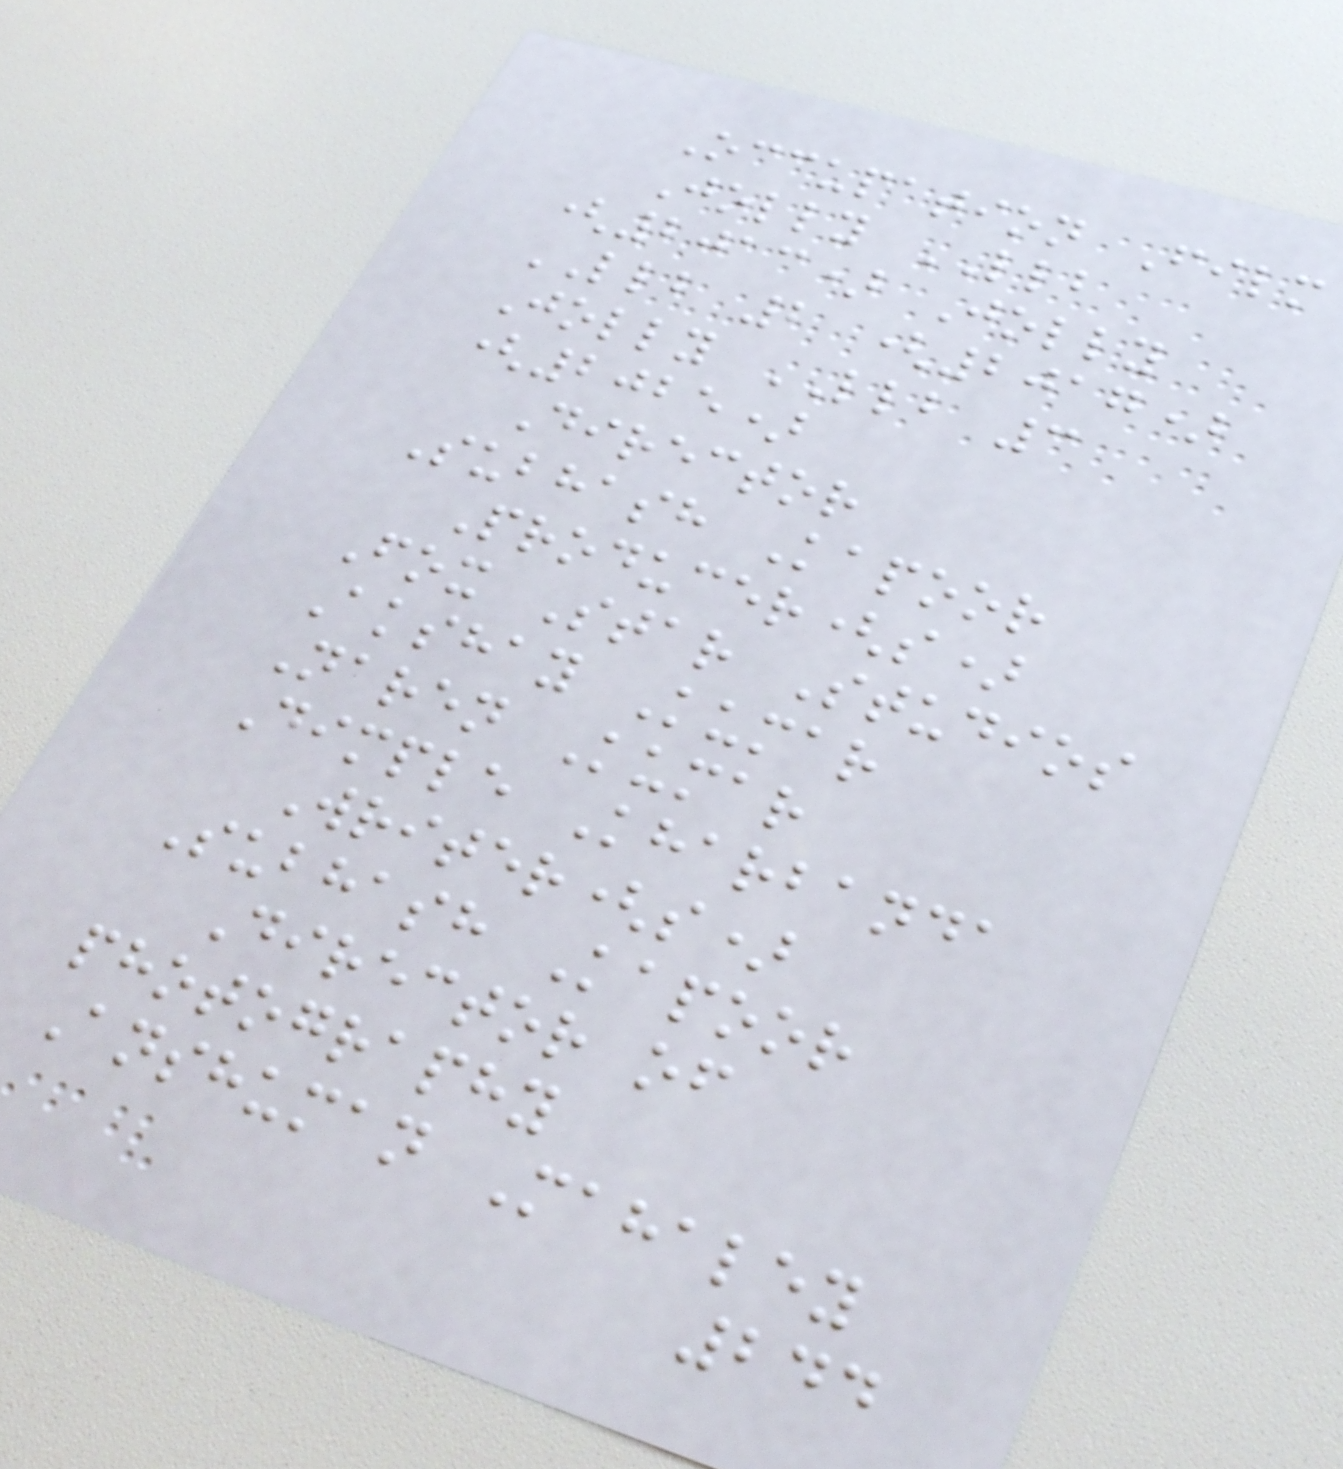Occupation Film
Jolly LLB
(2013) Jolly
LLB 2 (2017)
Jolly LLB 3
(2025)
Director
Subhash Kapoor
Producer(s)
Fox Star Studios
Akshay Kumar
Naren Kumar
Dimple Kharbanda
Writer(s)
Subhash Kapoor
Director of
photography
Anshuman Mahaley
244
